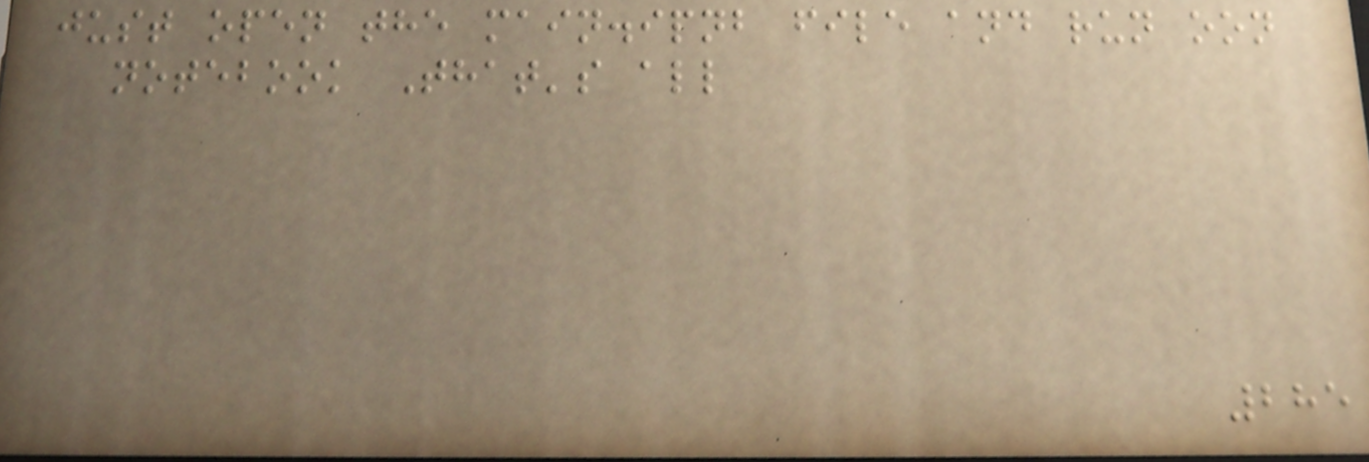just open the main.ipnb file and run oon
notebook That's all
285
